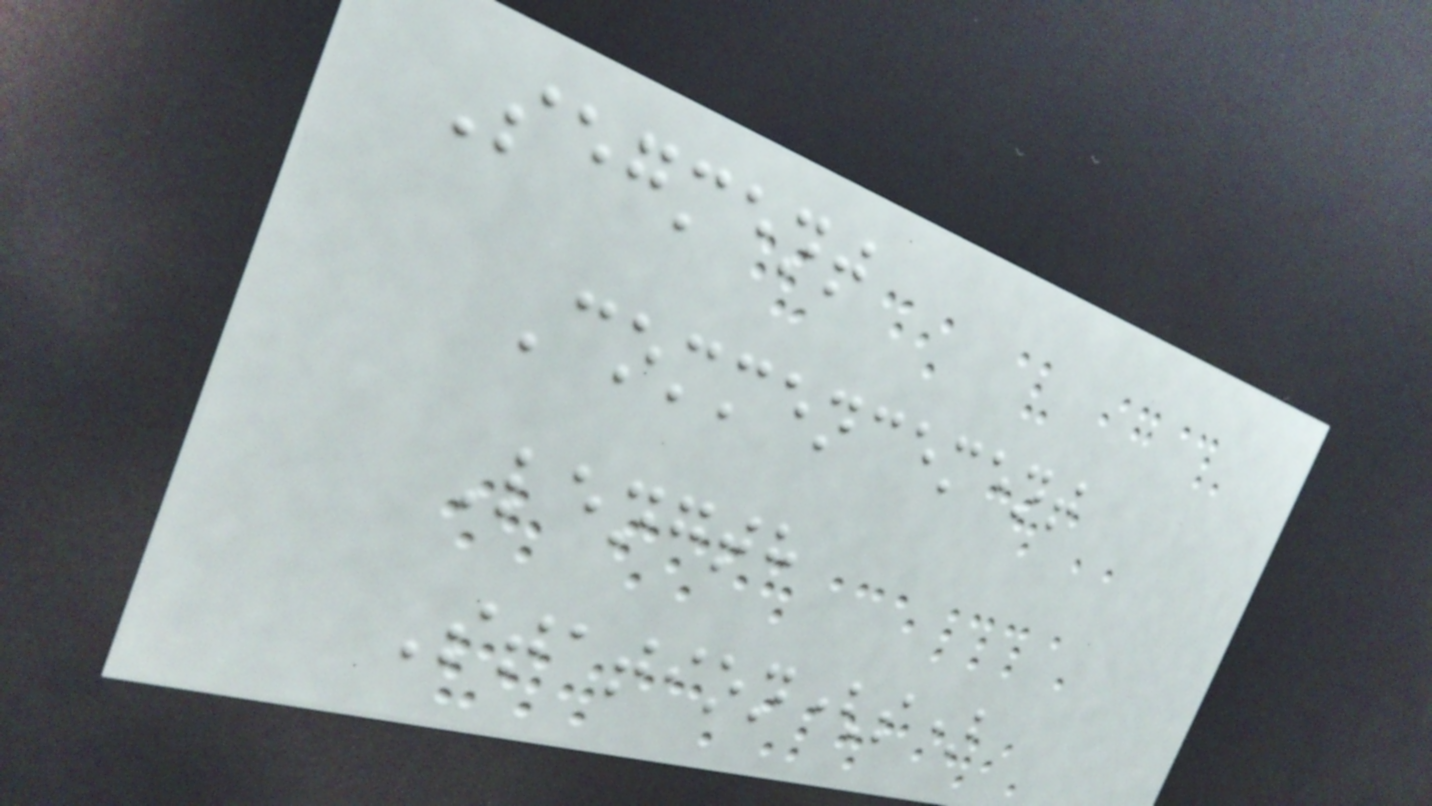Segment
Commencement
Length
Station(s)
